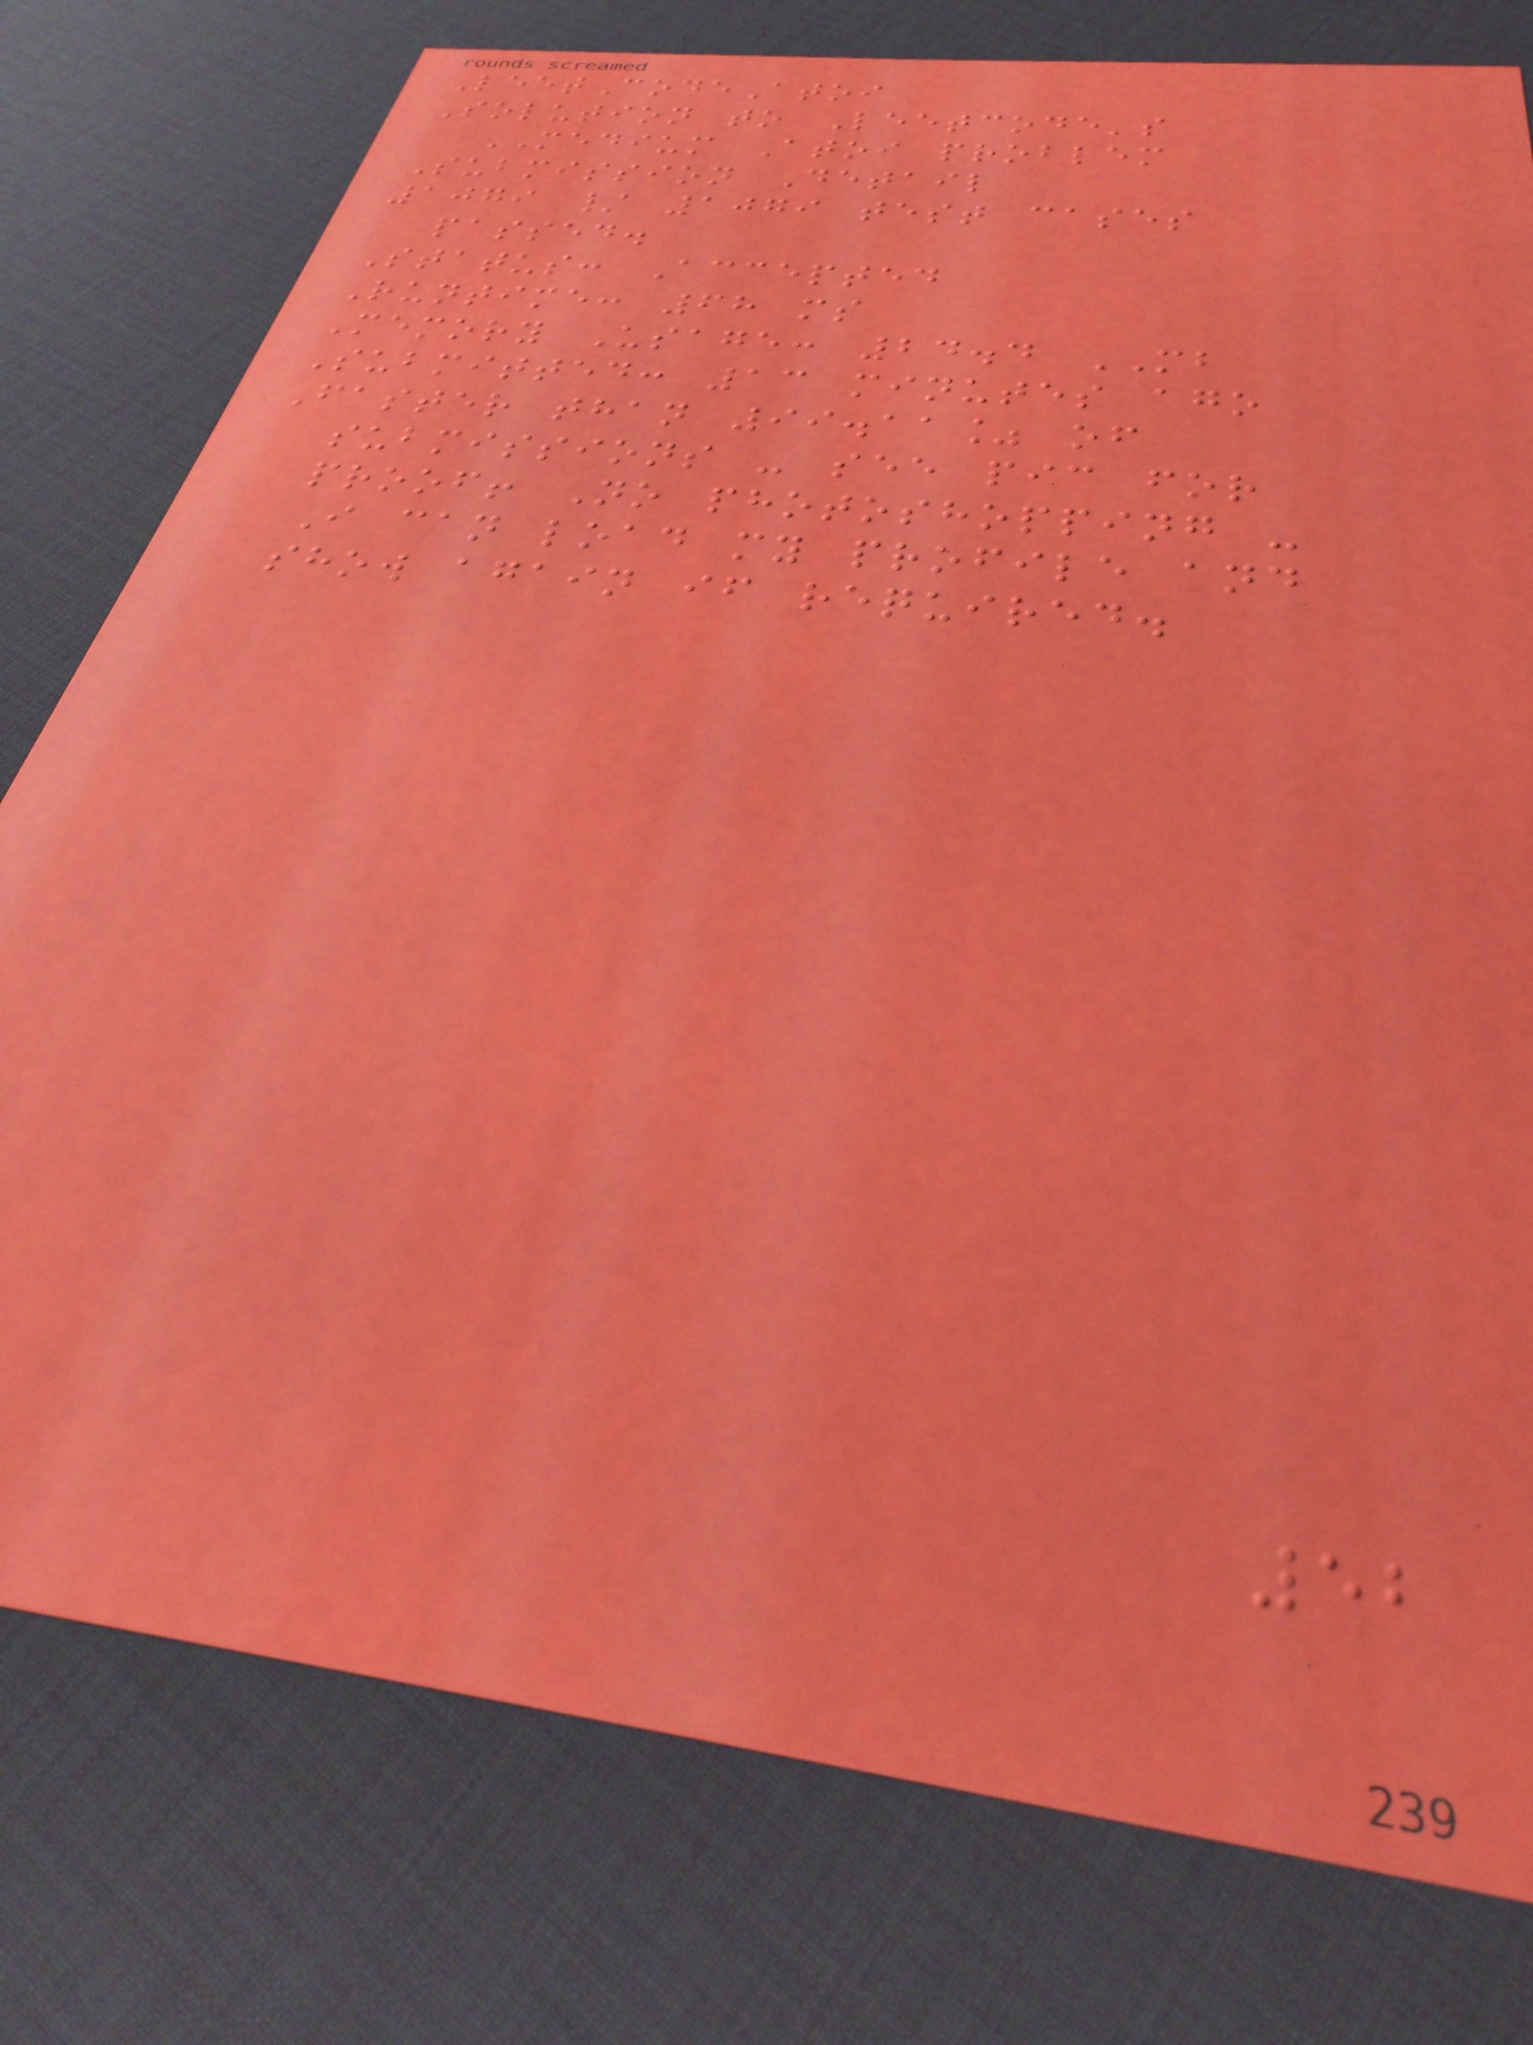LeetCodeAtoi
Solution to Leetcode's
MEDIUM Atoi problem
Submission Detail
1079 / 1079 test cases
passed.
Status: Accepted
Runtime: 68 ms
Memory Usage: 24.4 MB
Submitted: 13 minutes ago
Faster than 99.11% of
submissions - see pic for
proof! No photoshopping -
I can load my profile and
show again if required.
52
